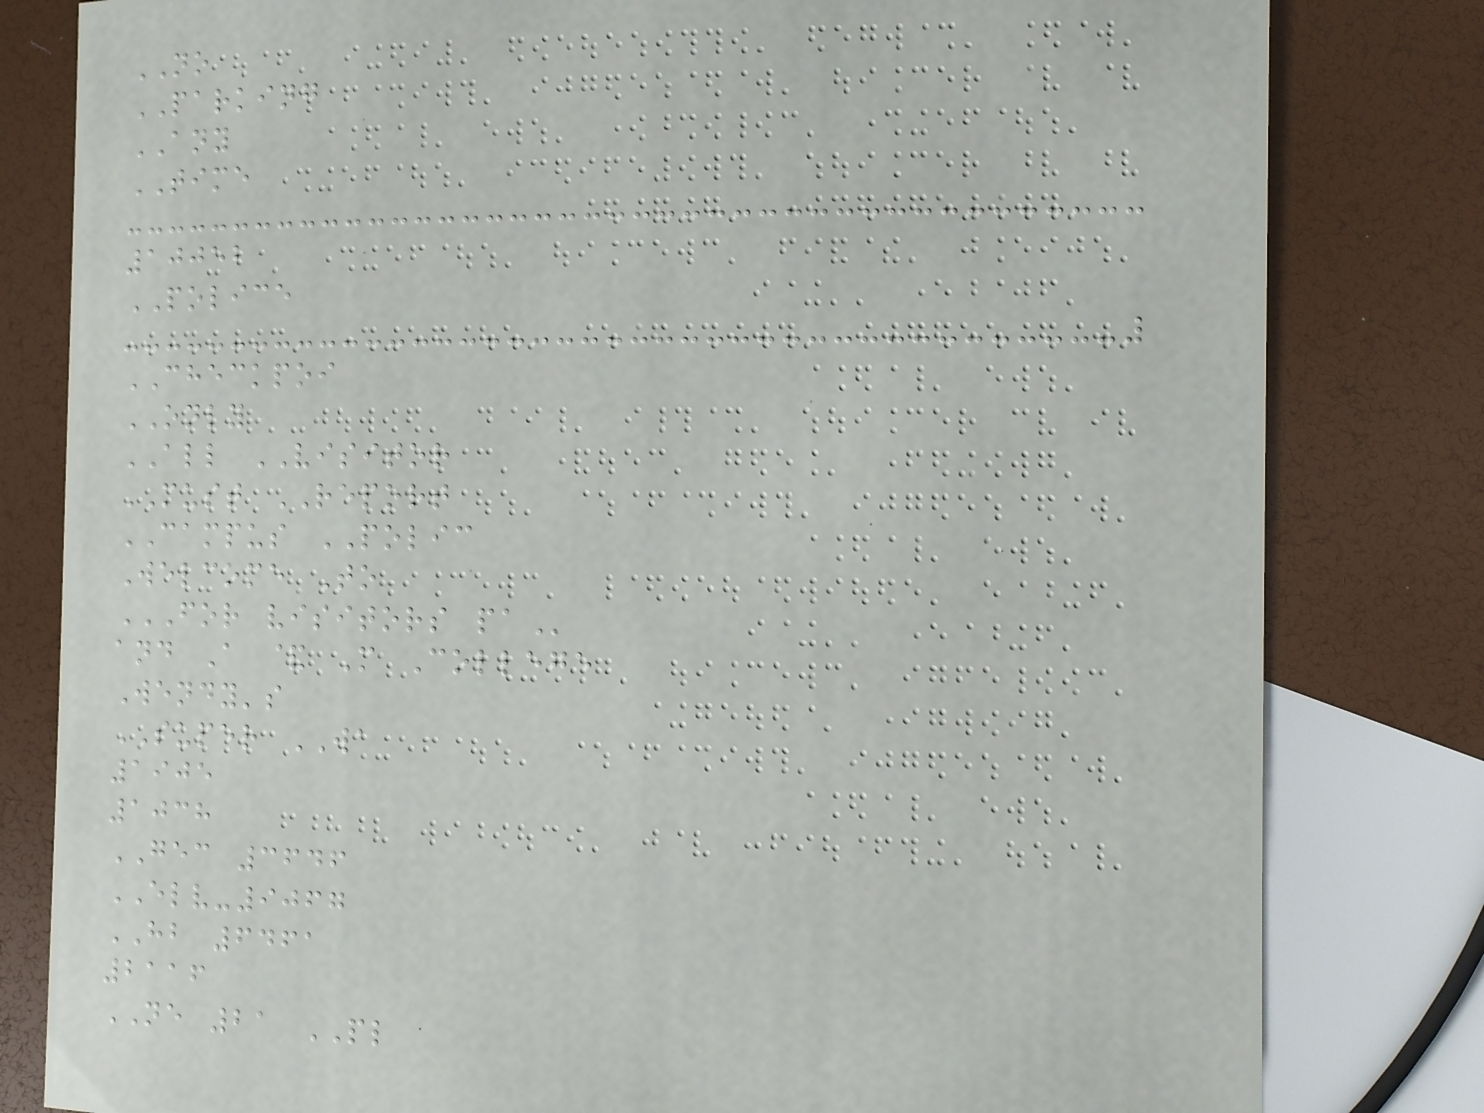NO
PARKING
ANY
TIME
10052
POLICE
CHECKPOI
ONLY
ALL VISITOR
MUST REPORT
CAMPUS POLIC
Welcome To
FOR VISITORS PA
and A & M College
Wendy's
SUPER WA
1905
1038
GEC 3646
ELV-9067
HB 6461
2116
NE 21 PL
